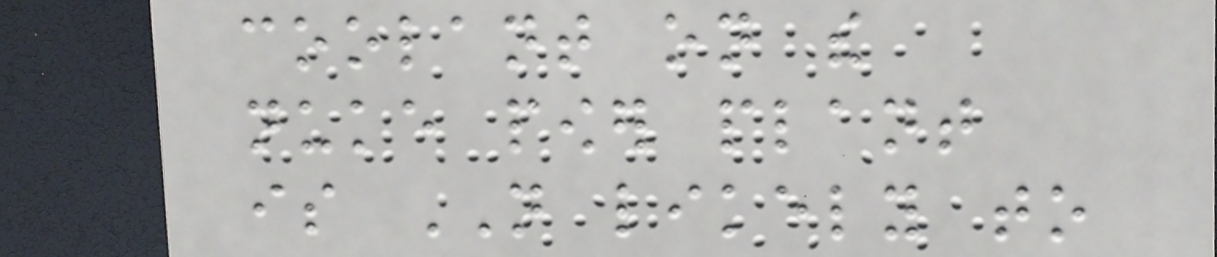coolant on the
nuke power plant
is NOT likely to
